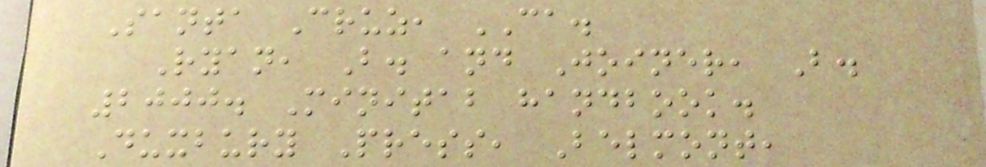Santa Cruz, CA.
Ryan, B. and Joiner, B.
2000. Minitab handbook.
Duxbury Press, Belmont,
